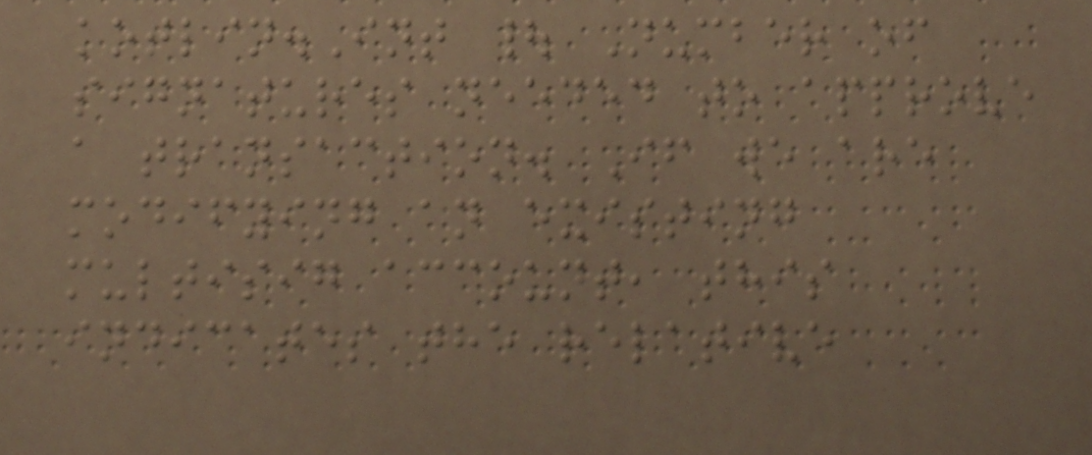kotlin.Int | Number of
signatures needed to approve
a transaction. If we are
modifying an existing
multisig account, this
indicates the relative
